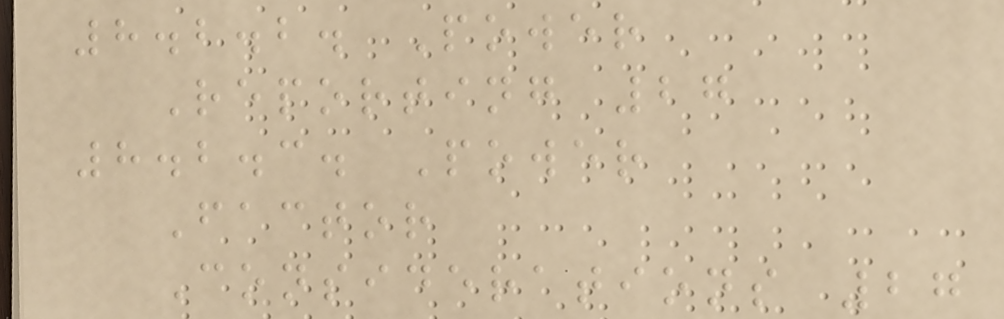8.2.2. Power
Reporting 27
8.2.3. Power
Factor
Considerations 27
